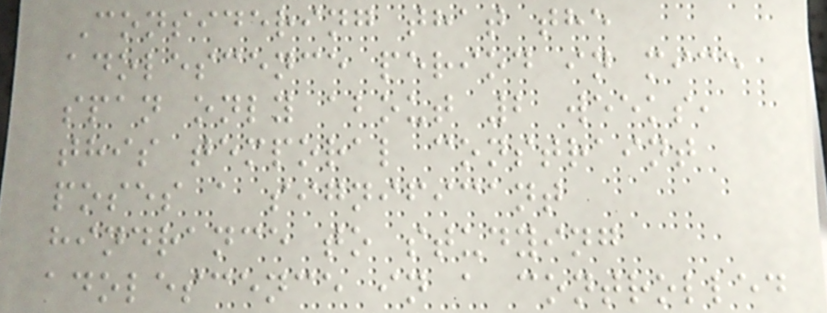Considering that the
adolescence period in mice
span only about 2 weeks,
this temporal constraint
poses a significant
hindrance to studying
adolescence in a controlled
